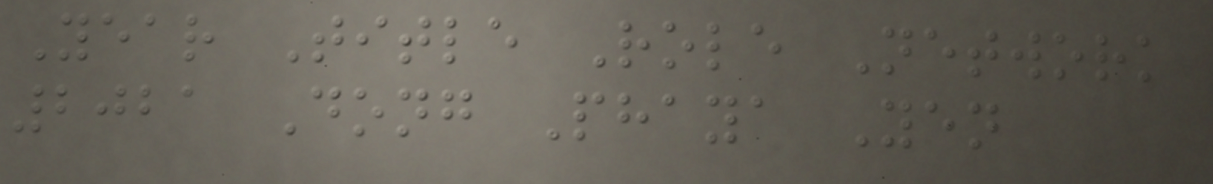Year Title Role Network
2021 Dong Phaya Yen
